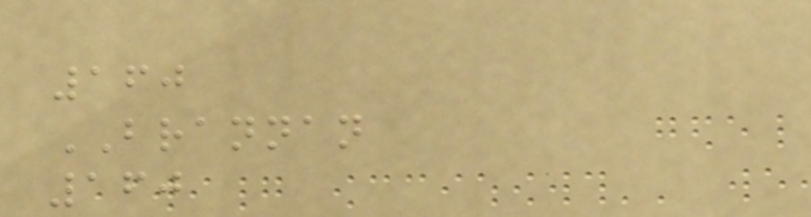160
BRANNAN
160
